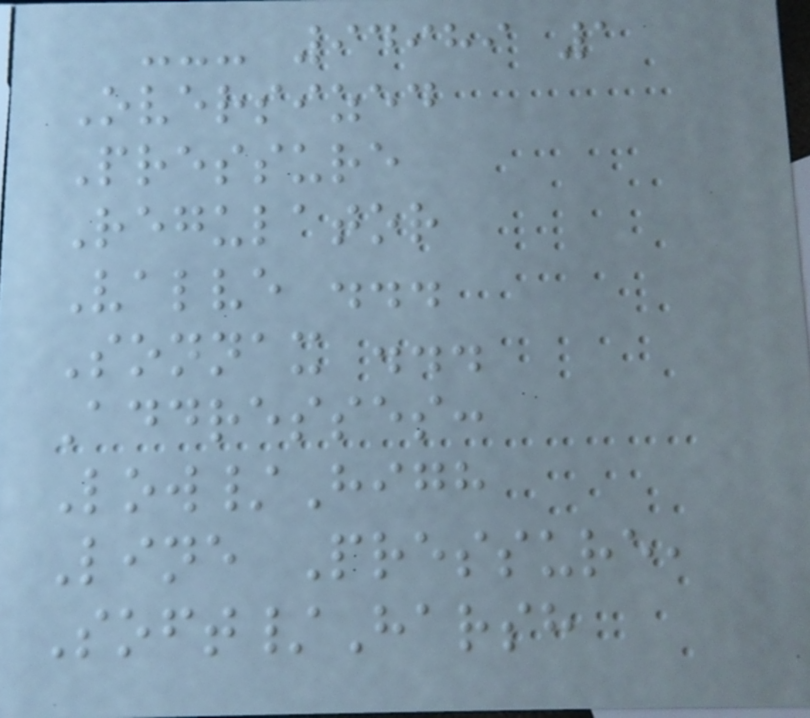--- 94989 1
Oversized
Pressure
Regulator
Valve ...
Sonnax ...
Addresses:
Low/High
Line Pressure,
Soft/Harsh
